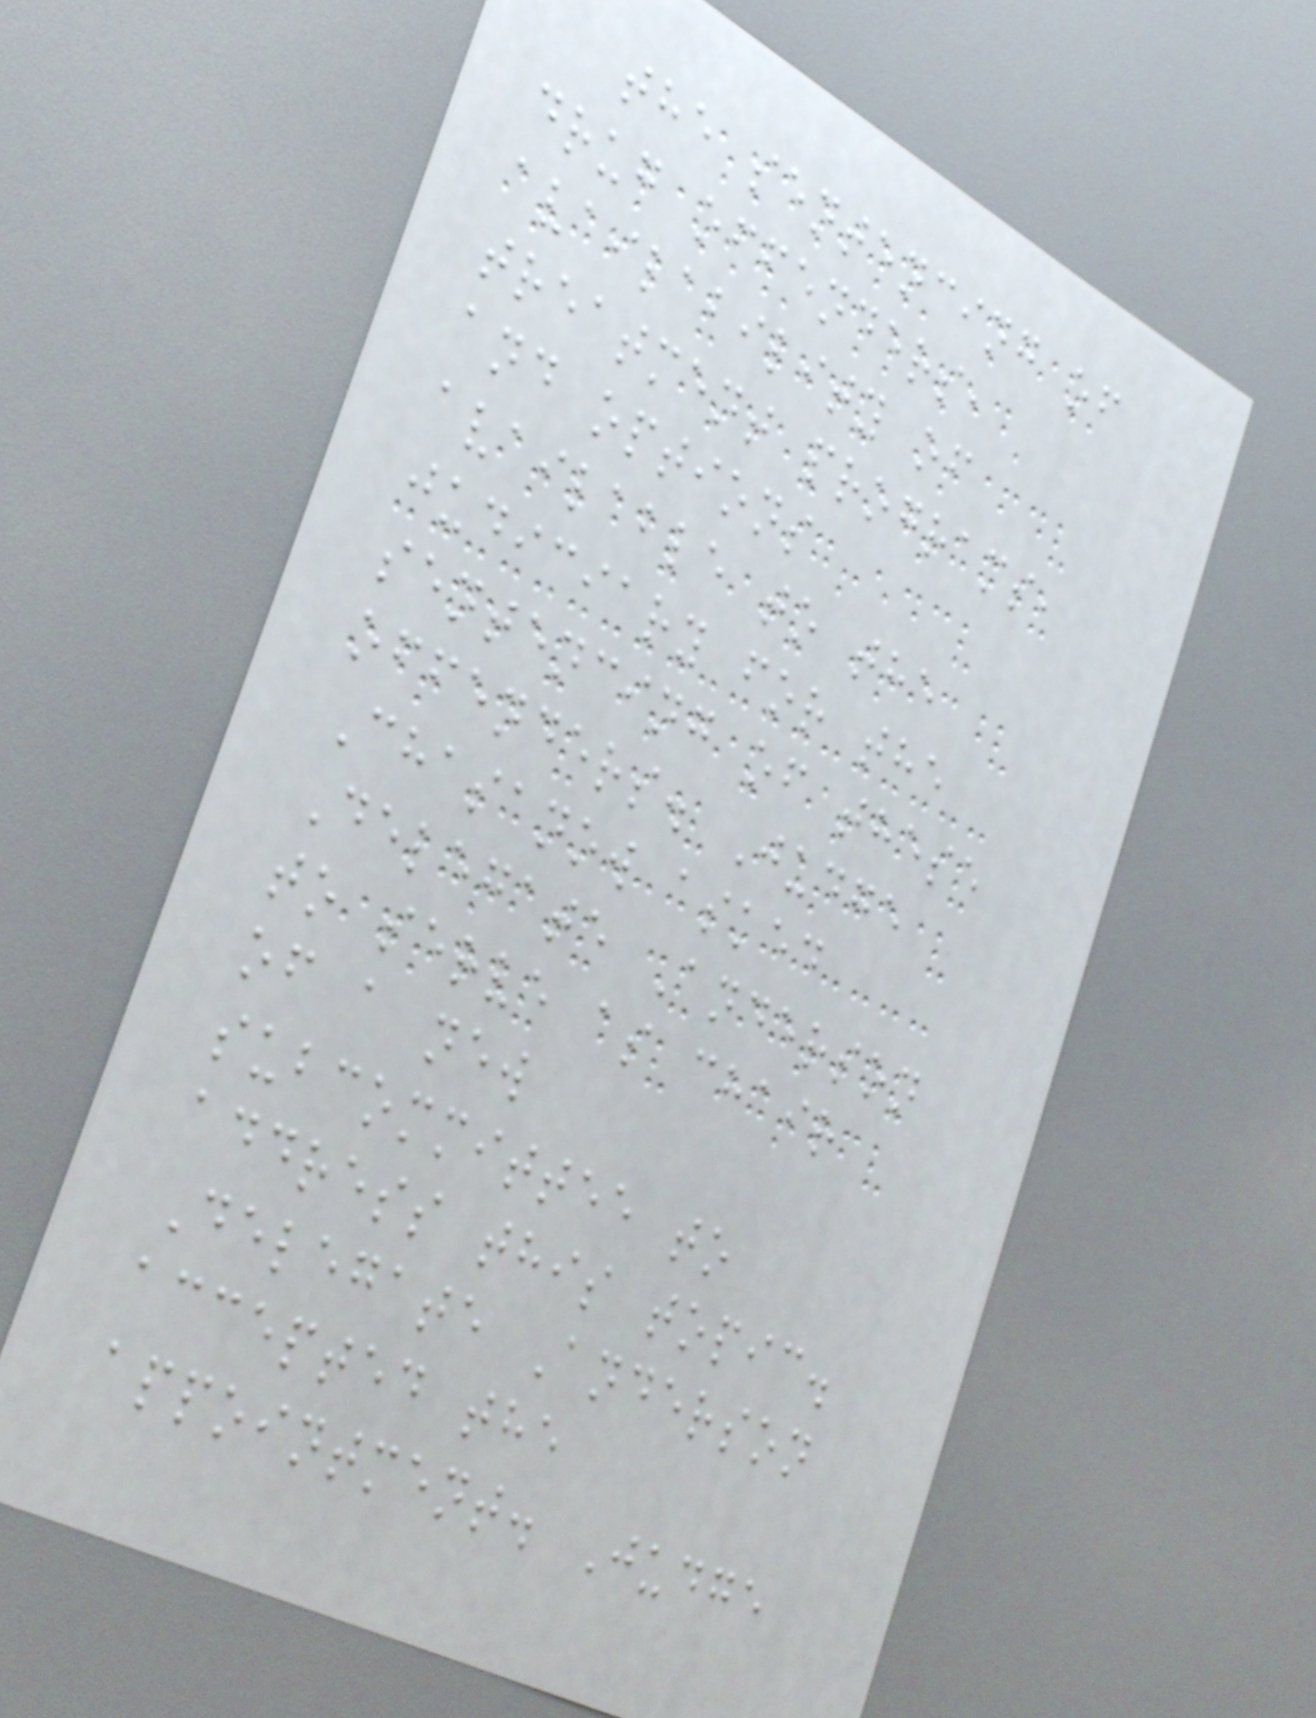the sentencing of
drug offenders,
availability of
treatment programs,
and options
available to the
judiciary for the
sentencing of these
offenders. Judge
Chasanow asked
Delegate Anderson
to serve as chair
of a new
subcommittee to
address this topic.
Delegate Anderson
accepted the
appointment. Judge
